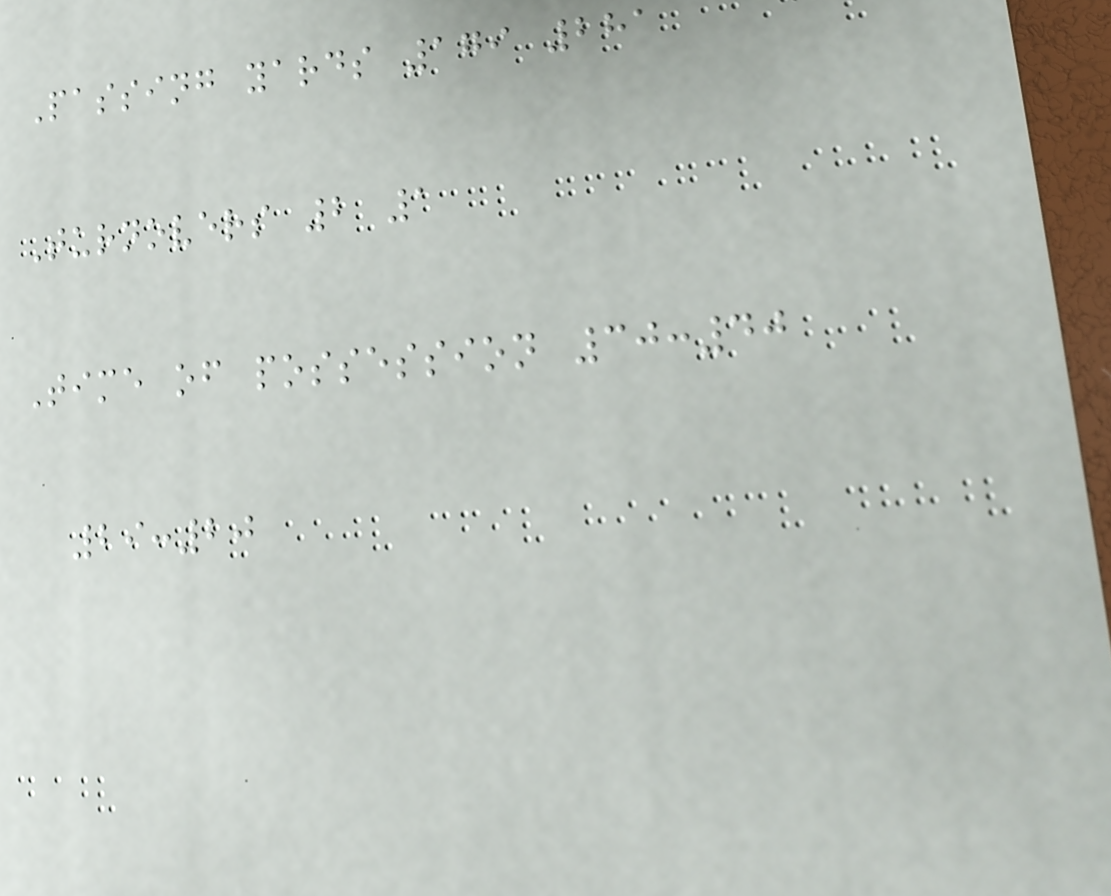Passing yards 179 281
Turnovers 2 1
Time of possession 30:40
29:20
